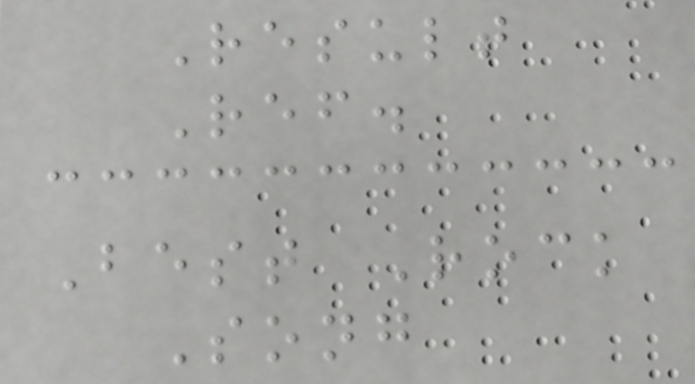Result
Ref.
Best Rock
Song
